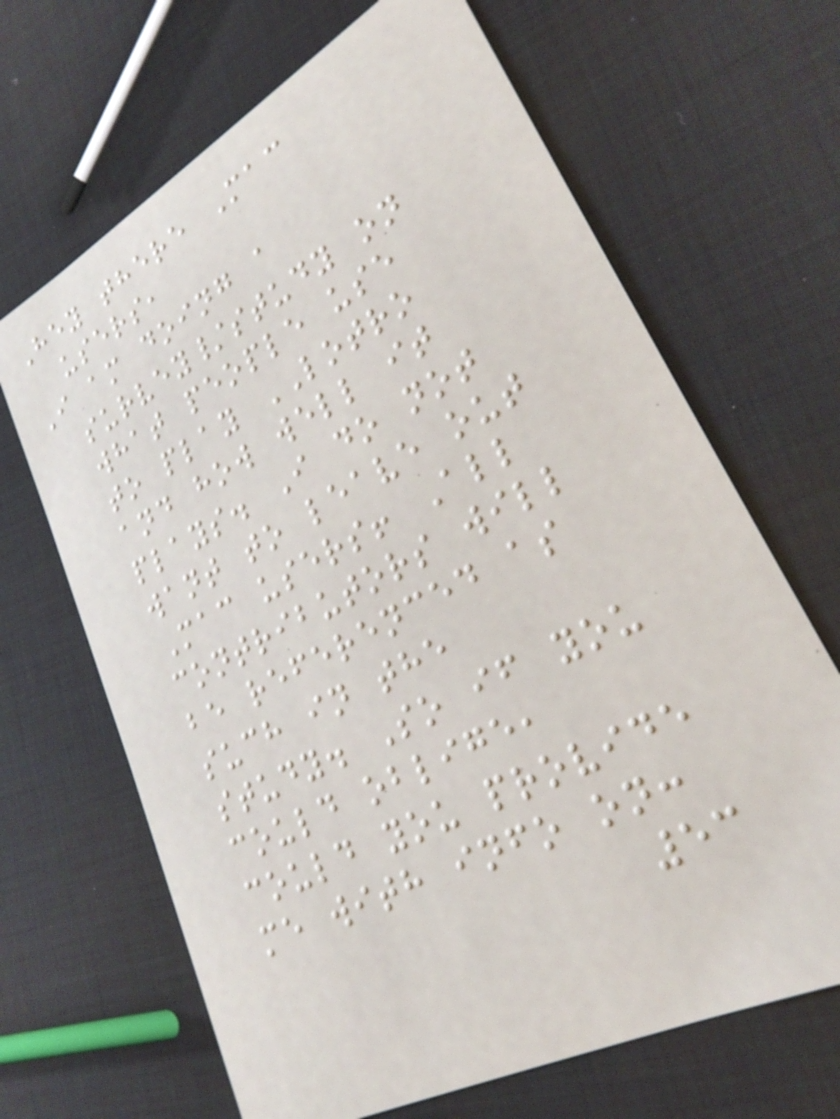Hey there Mac
users,
I am doing a
survey/study on
what people use
to play LOTRO
and how well it
plays. I do not
want to leave out
Mac users! All
contributors will
be referenced as
such in the
study. So if you
could oblige,
could you provide
me with info on:
53
